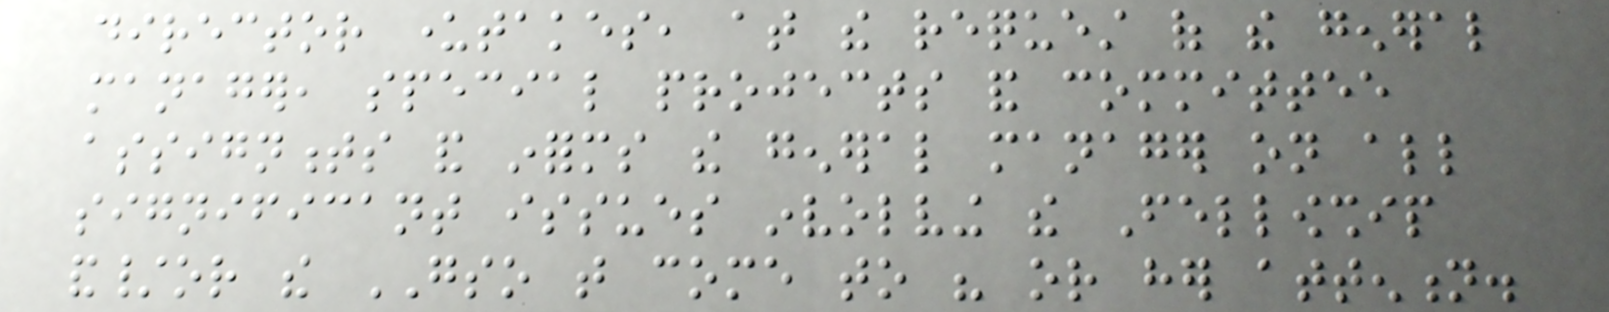director undertakes, at the request of the general
manager, special projects and committee
assignments and informs the general manager on all
significant issues involving the Fellowship
and/or the GSO that come to his or her attention.
